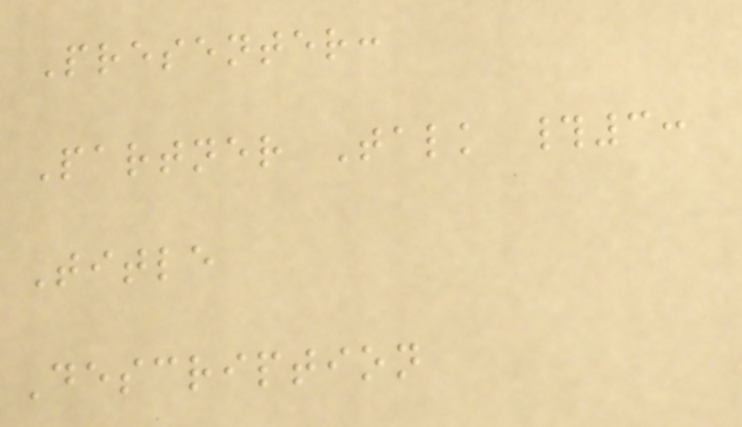Presenter:
Partner Talk #3:
Title
Description
